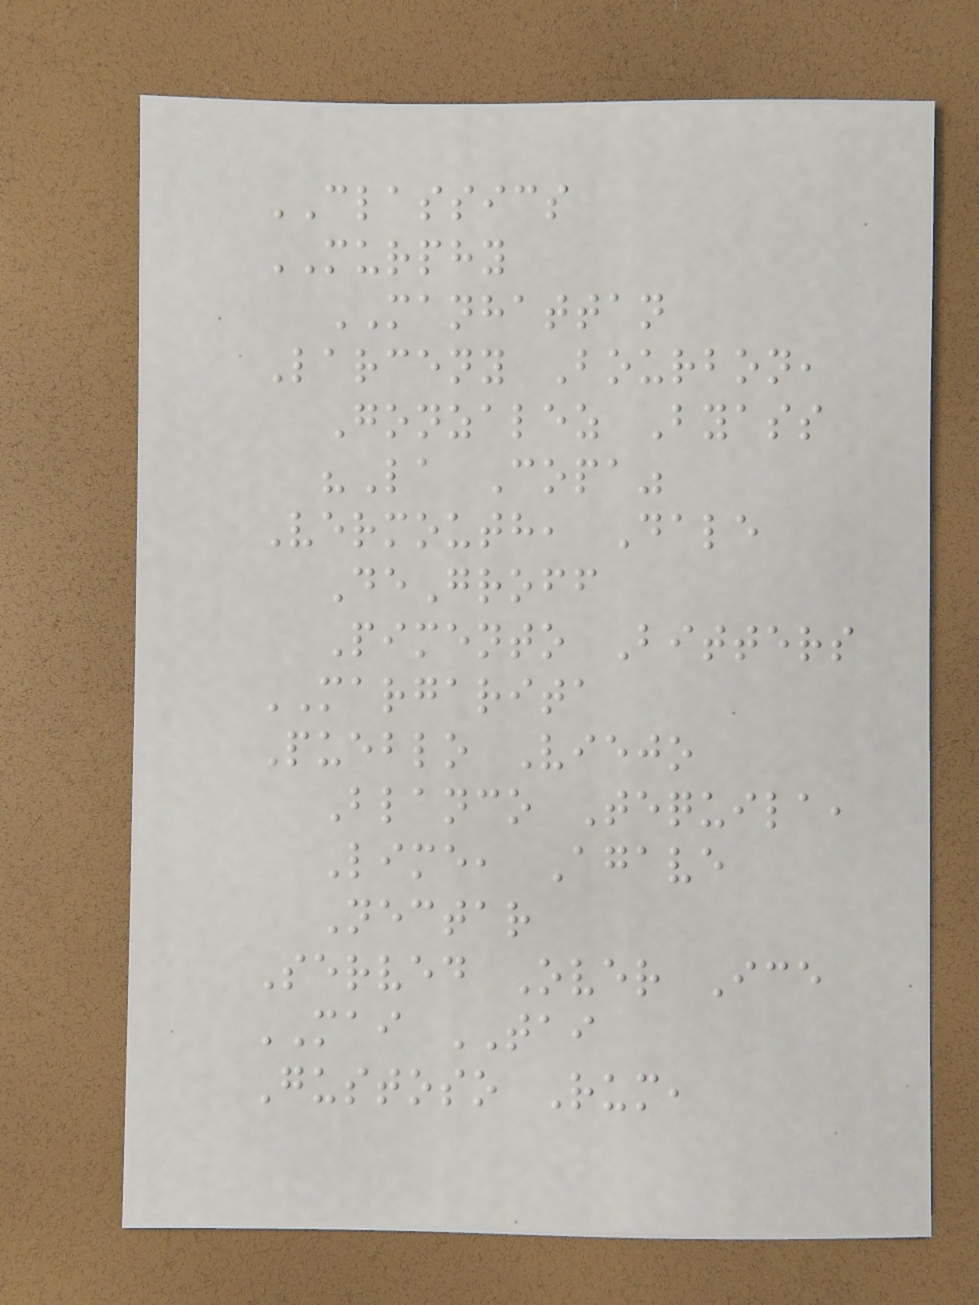CLASSICS
MURPHY
MANHATTAN
Larceny Bourbon,
Gonzalez Byass
"La Copa"
Vermouth, Dale
DeGroff
Pimento Bitters
MARGARITA
Pueblo Viejo
Blanco Tequila,
Lime, Agave
Nectar
Served Over Ice
MAI TAI
Gustoso Rum,
